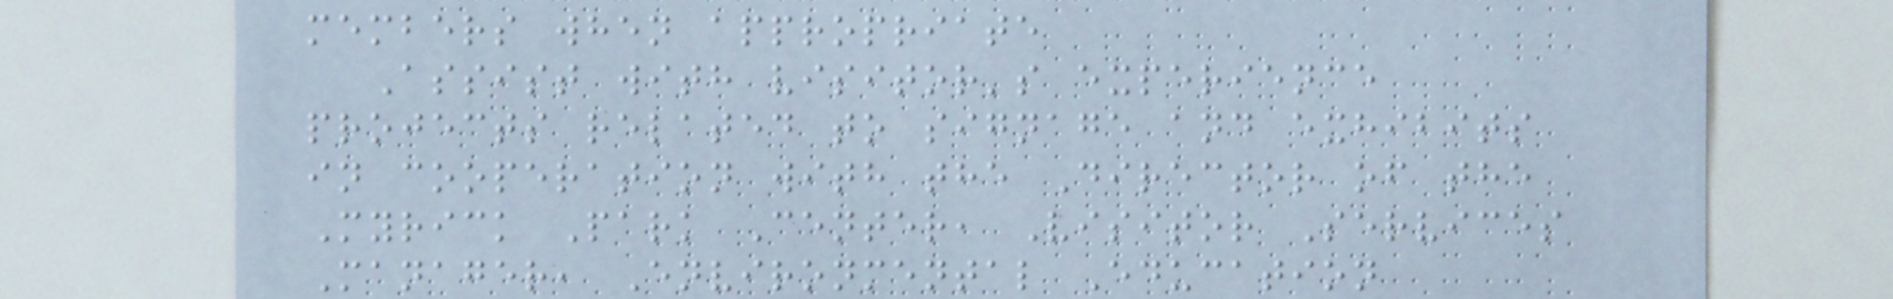members when appropriate
Assist with visitor's experience
projects related to signage and exhibits
in cooperation with the Director of the
Myrick Park Center, Visitor Services
Manager, Environmental Education
